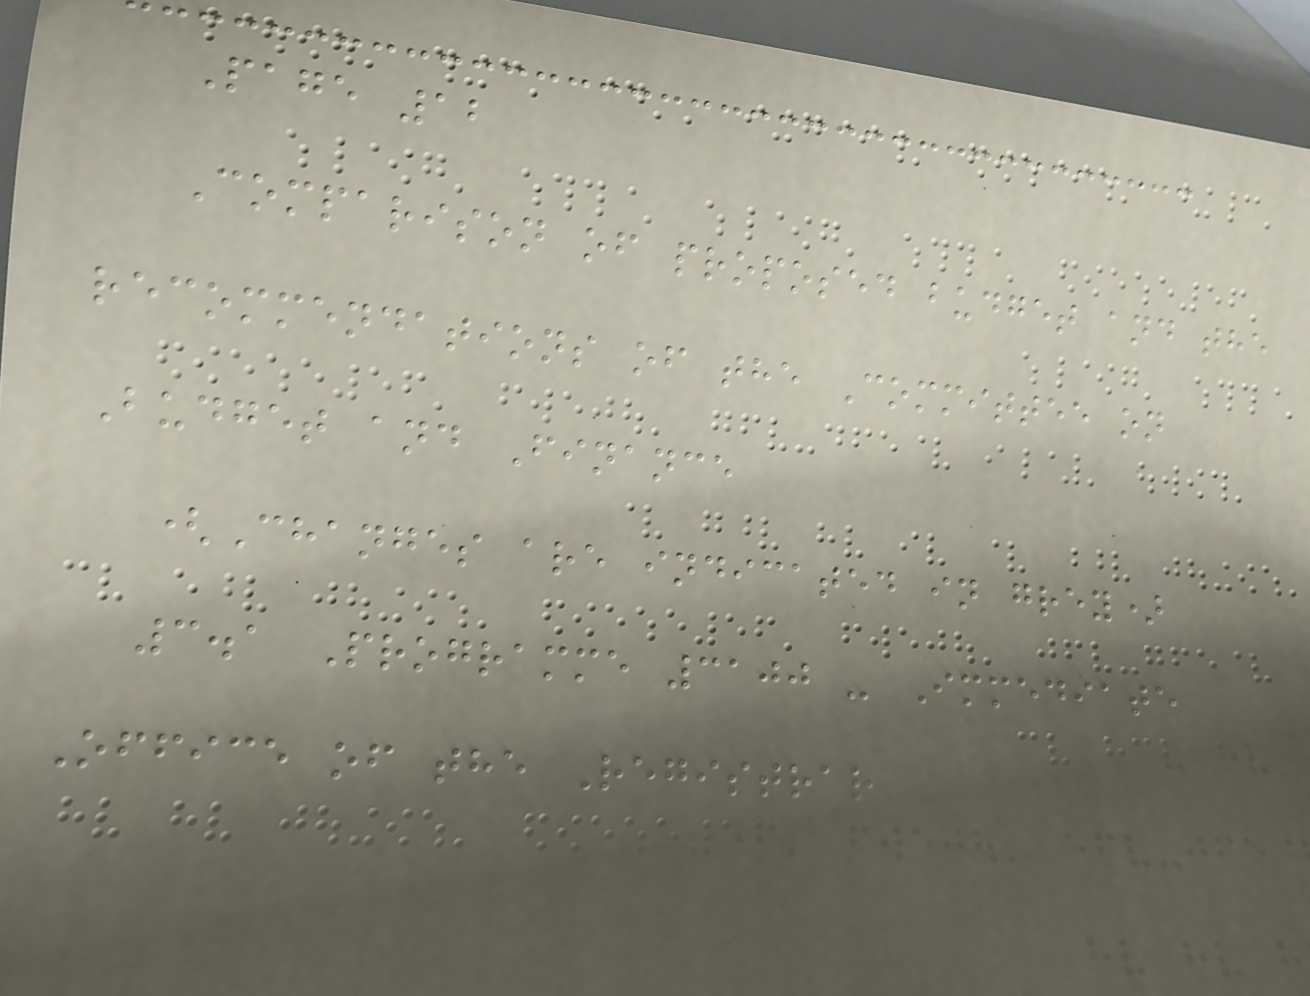Page 12
Comparison of proposed budget and the
recommendations of the Committee on
Budget and Finance
(Changes are indicated in grey)
3.1 Programme 3100 - Immediate
Office of the Registrar
